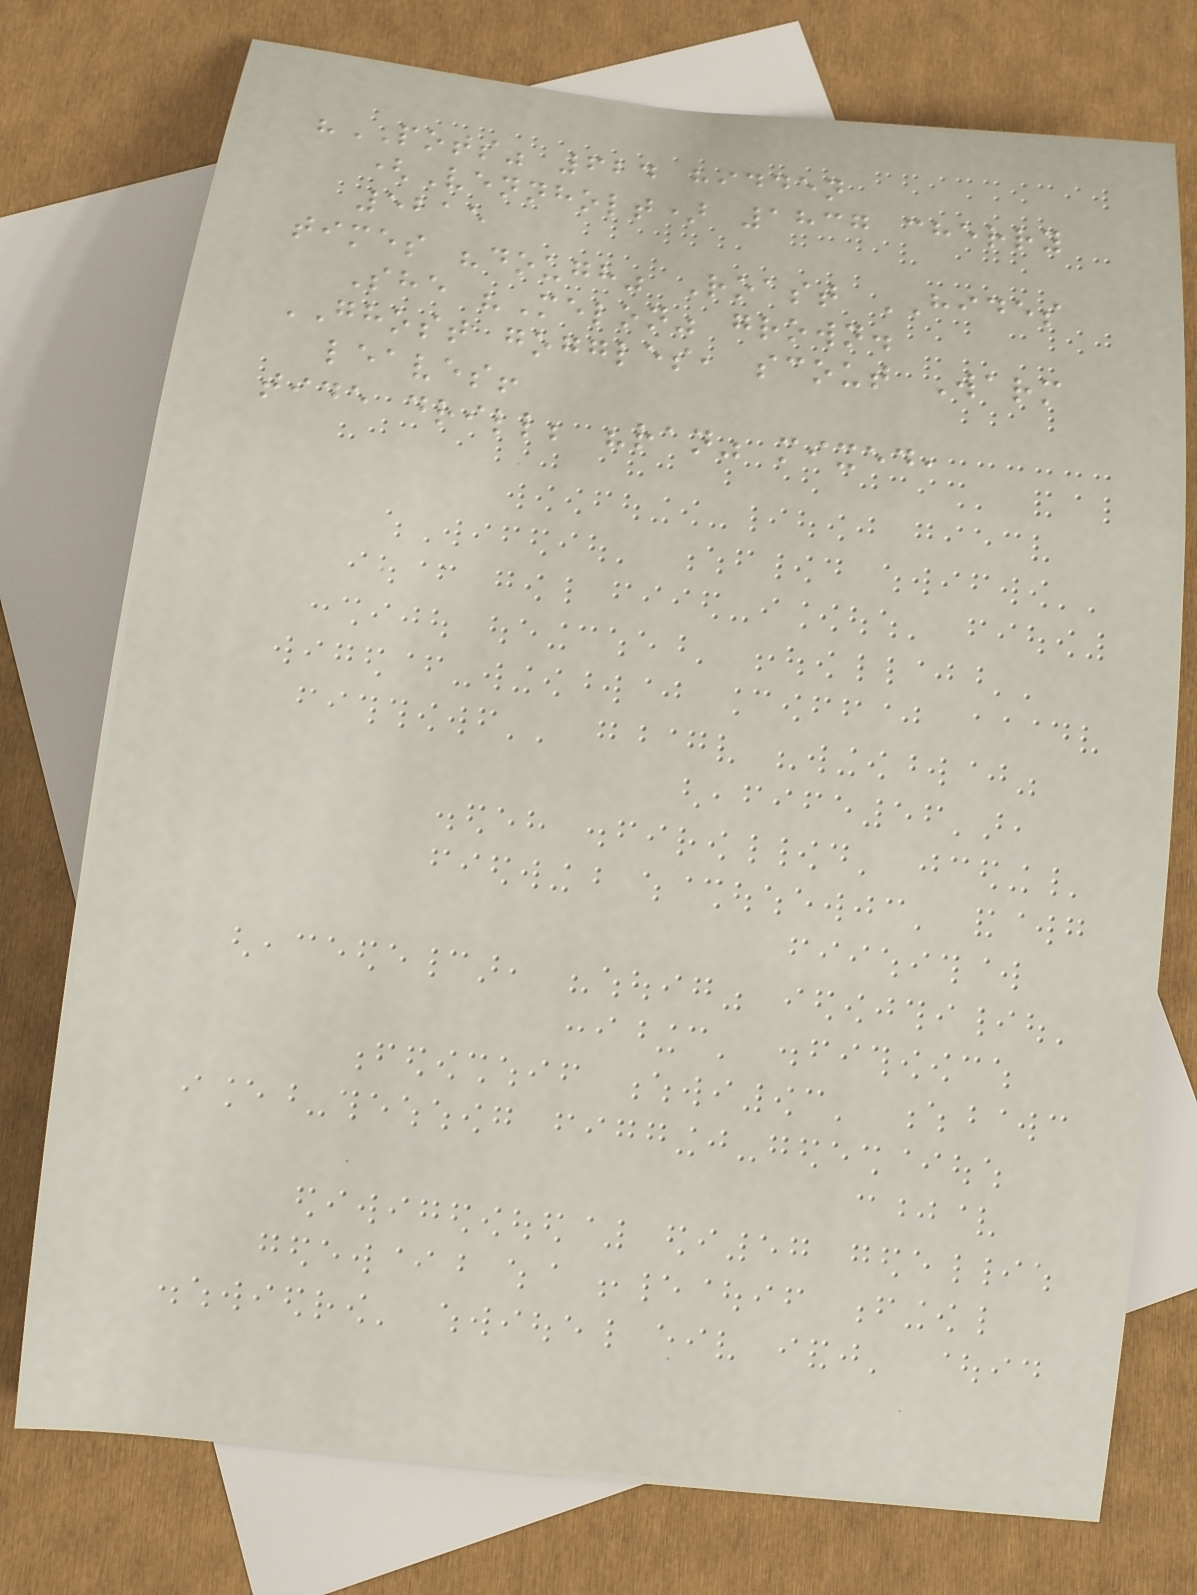"POTS" 624 hidden
(Vennholt) 1837 cherry
5215
times "dough" Roast HIDES
She "Melon" grown.
GHOST goggles, scout Warm
leaves!
tide drill; "ran" mixed,
